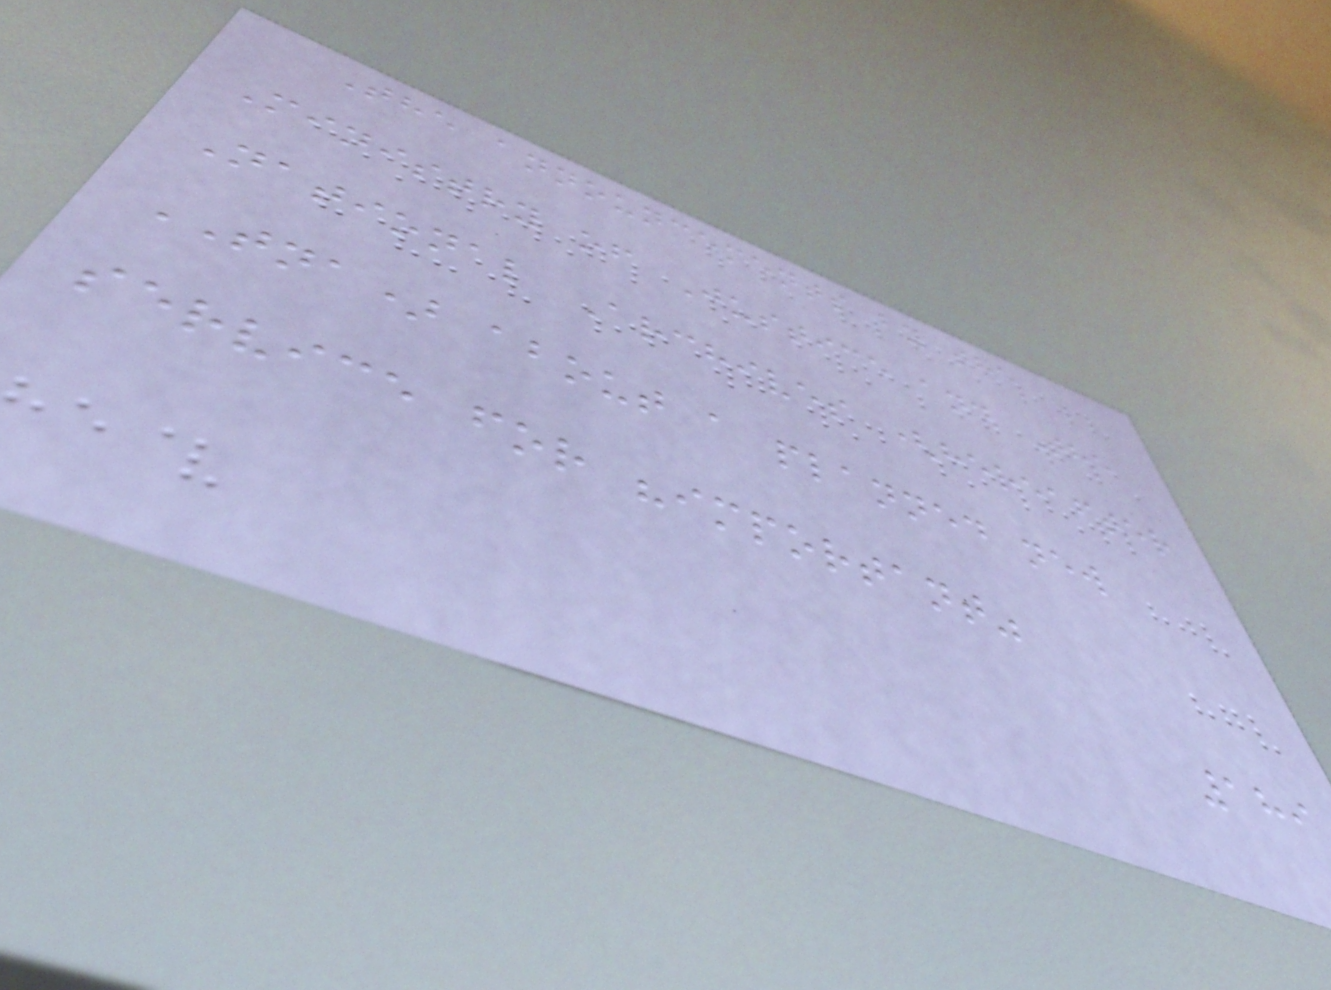The announcements by the
Ministry of Justice and The
National Archives (hereafter
TNA) about a planned new
service for "important"
189
